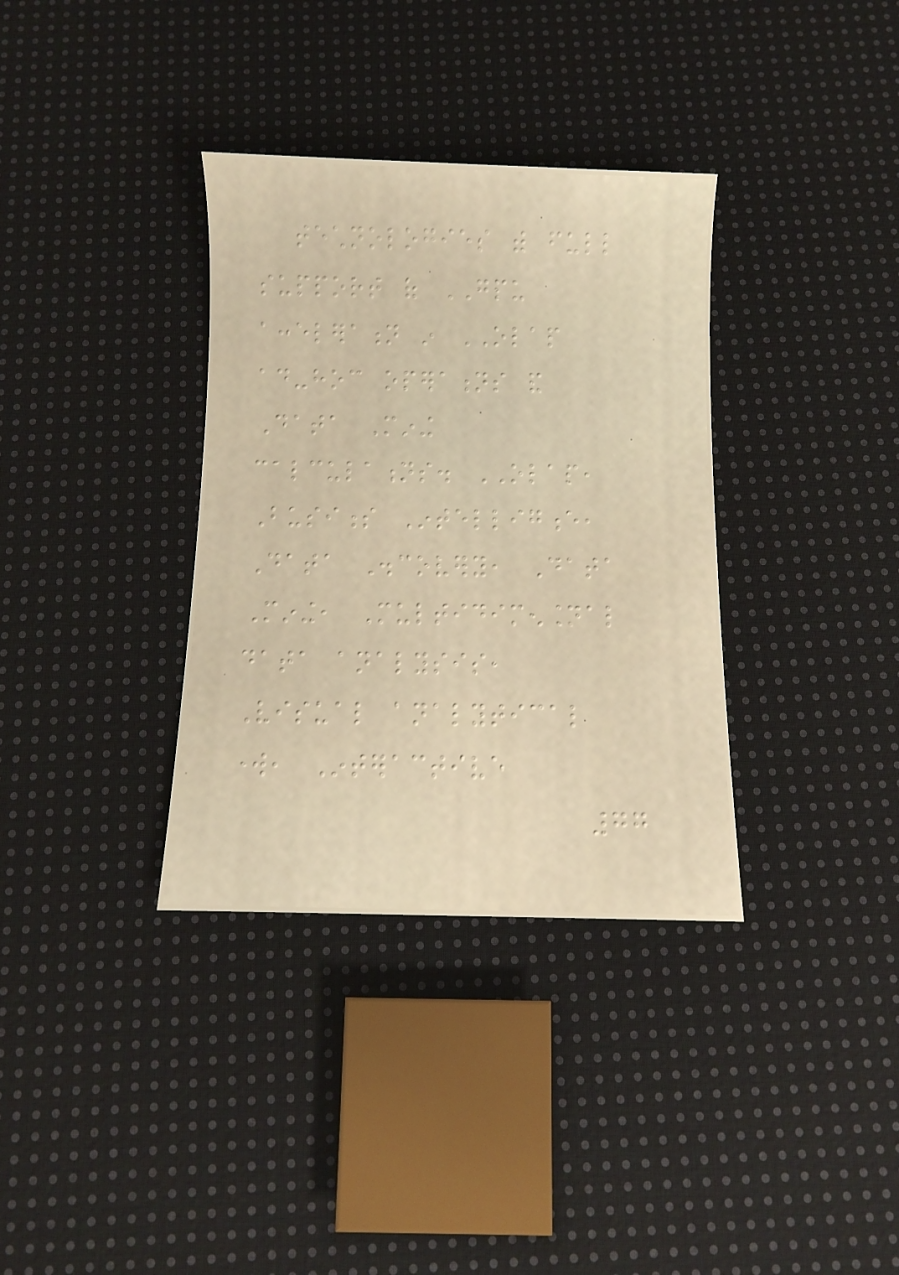technologies with full
support of GPU
acceleration in OLAP
ad-hoc operations and
Data Mining
calculations. OLAP,
Business Intelligence,
Data Discovery, Data
Mining, Multidimensional
data analysis,
Visual analytical
work, Interactive
77
